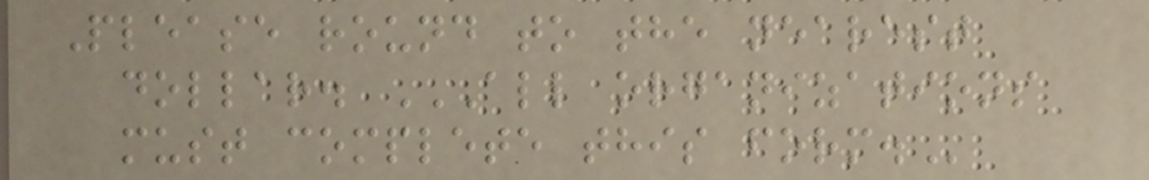Please round to the nearest
dollar. ALL ORGANIZATIONS
MUST COMPLETE THIS FORM.
